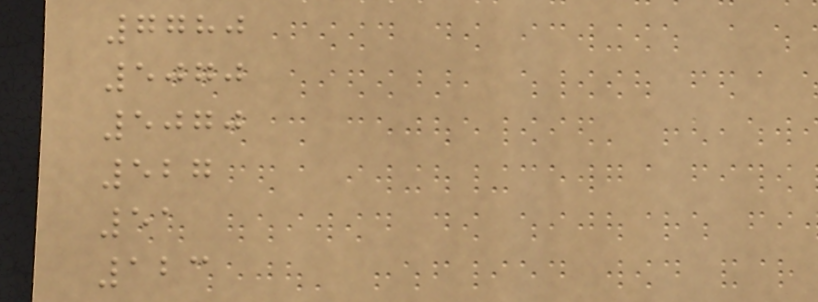7780
5070
5070
527
51
123
